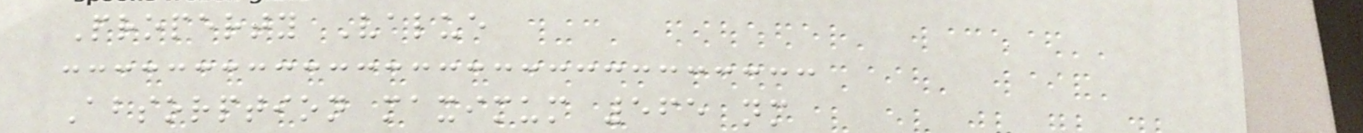Property Value
Absorption maximum 565 nm
